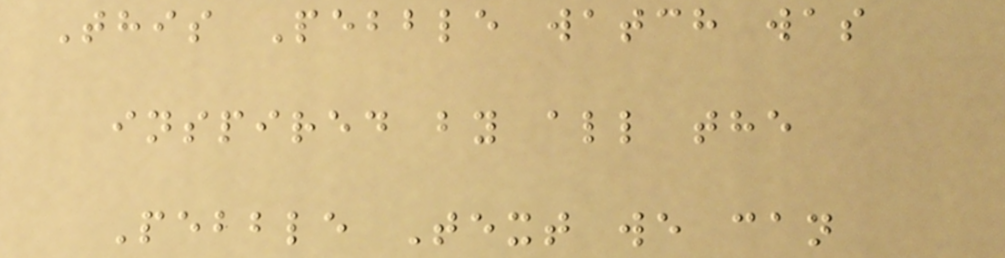This Pebble watch was
inspired by all the
Pebble Text we can
